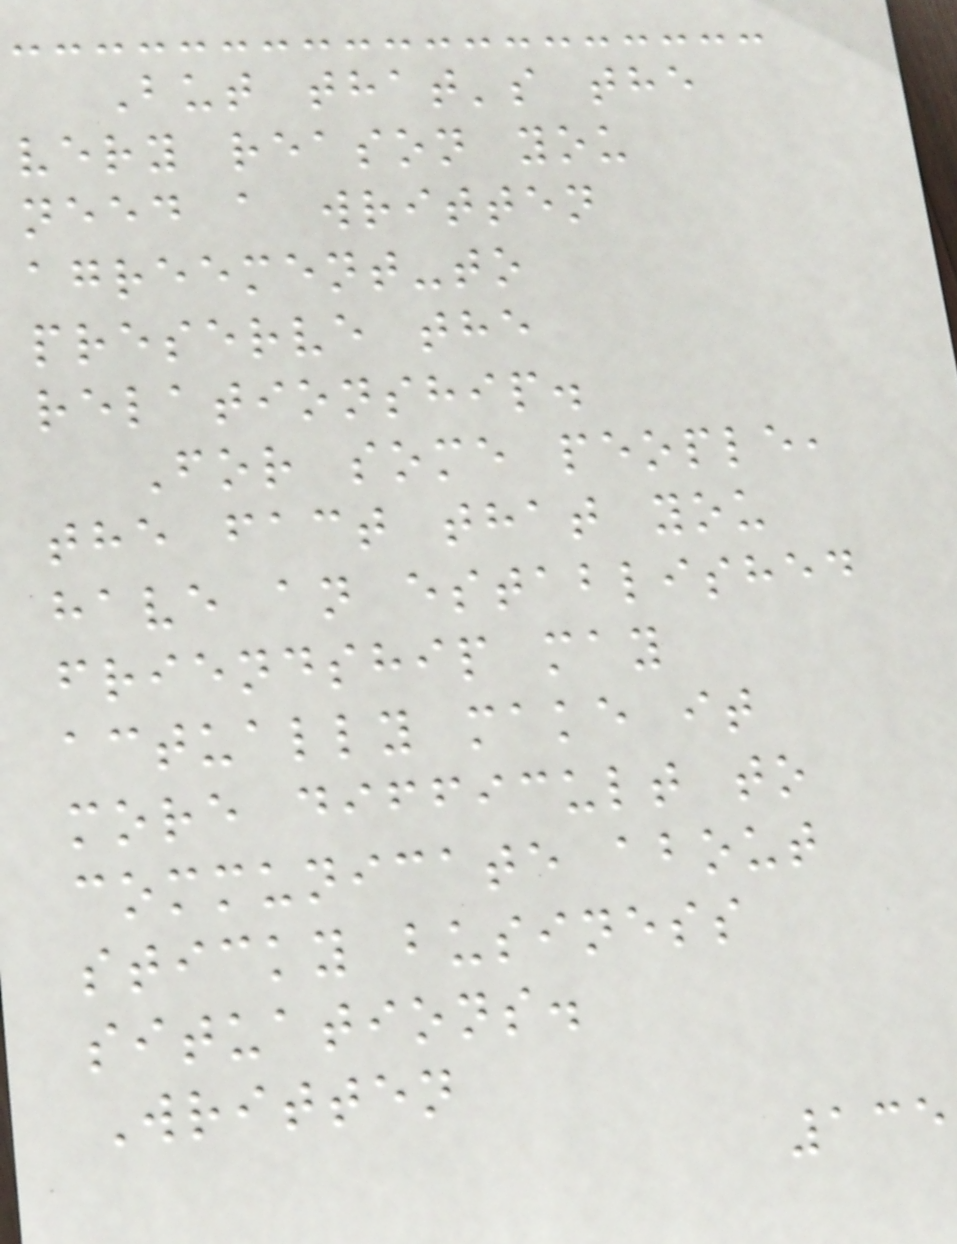But that's the
very reason you
need a written
agreement-to
preserve the
relationship.
For some people,
the fact that you
have an established
friendship may
actually make it
more difficult to
communicate about
sticky business
situations.
Written
135
